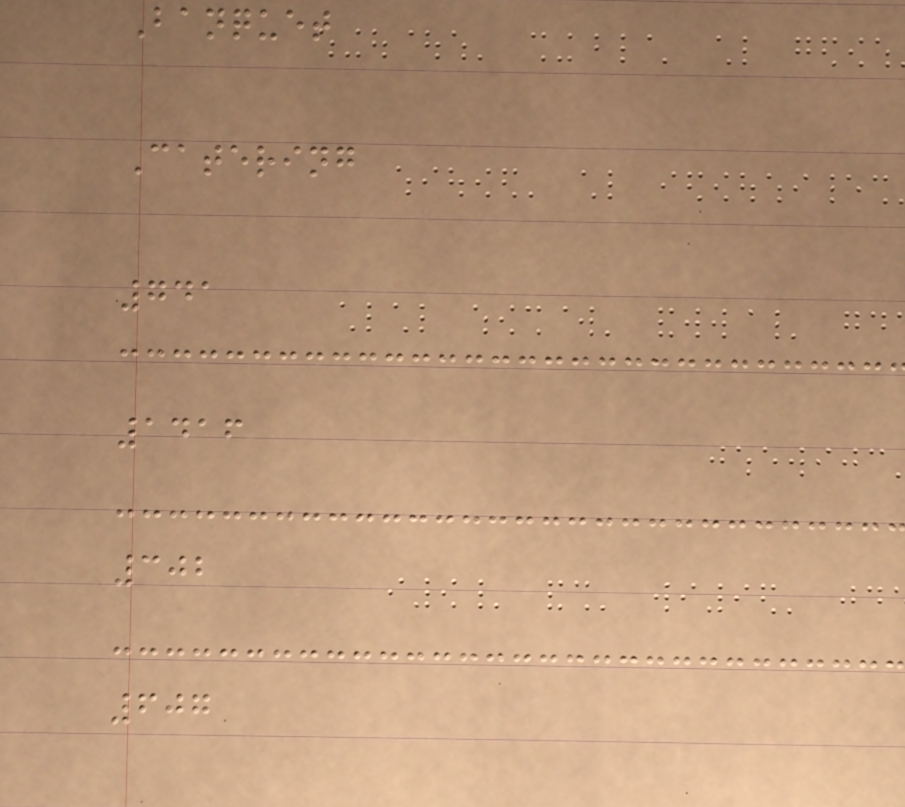Banquet
Catering
741
1416
302
607
